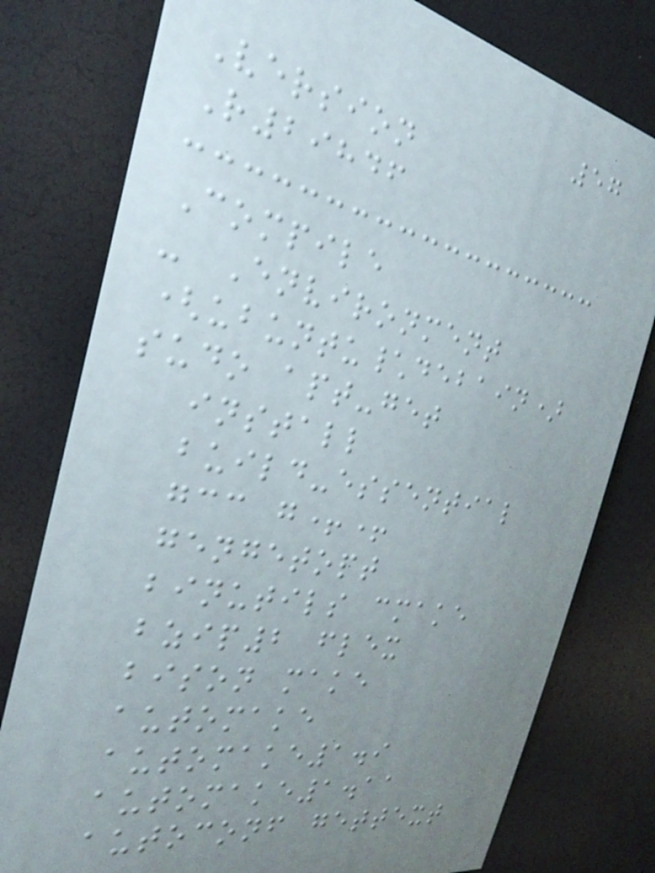57
Version
R29846
Compile
- Environment
(ubuntu\debain)
sudo apt-get
install
build-essential
gcc g++
gengetopt
binutils cmake
bzip2 flex
bison make
automake
automake1.9
automake1.11
autoconf gettext
